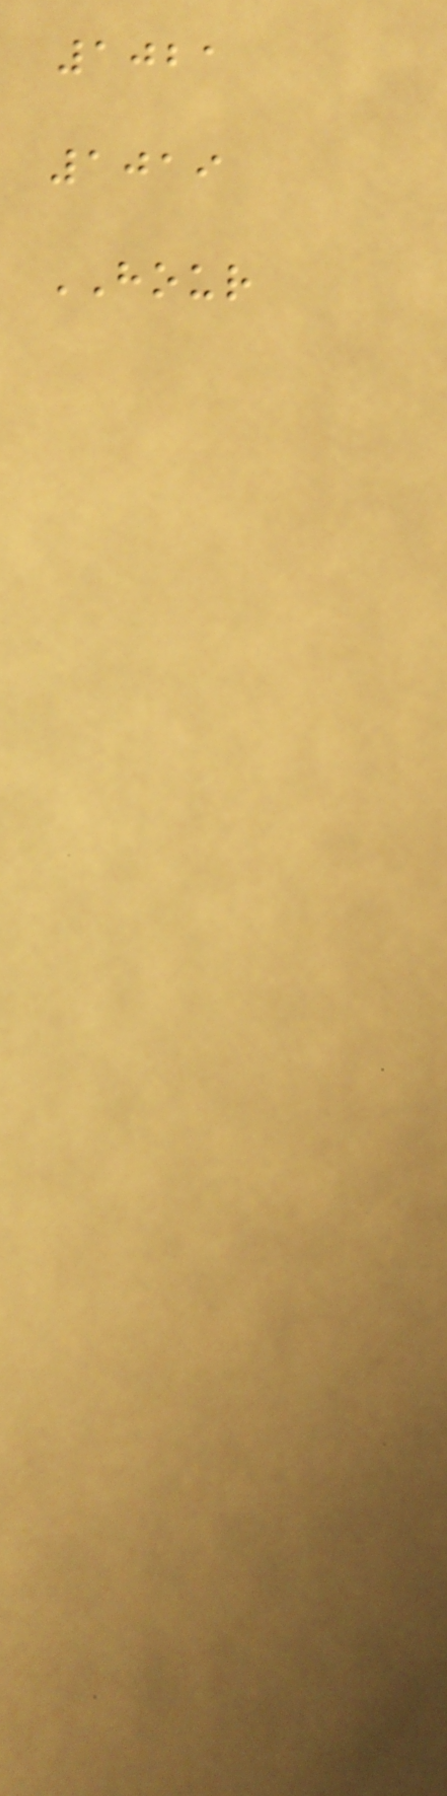1021
1019
HOUR
